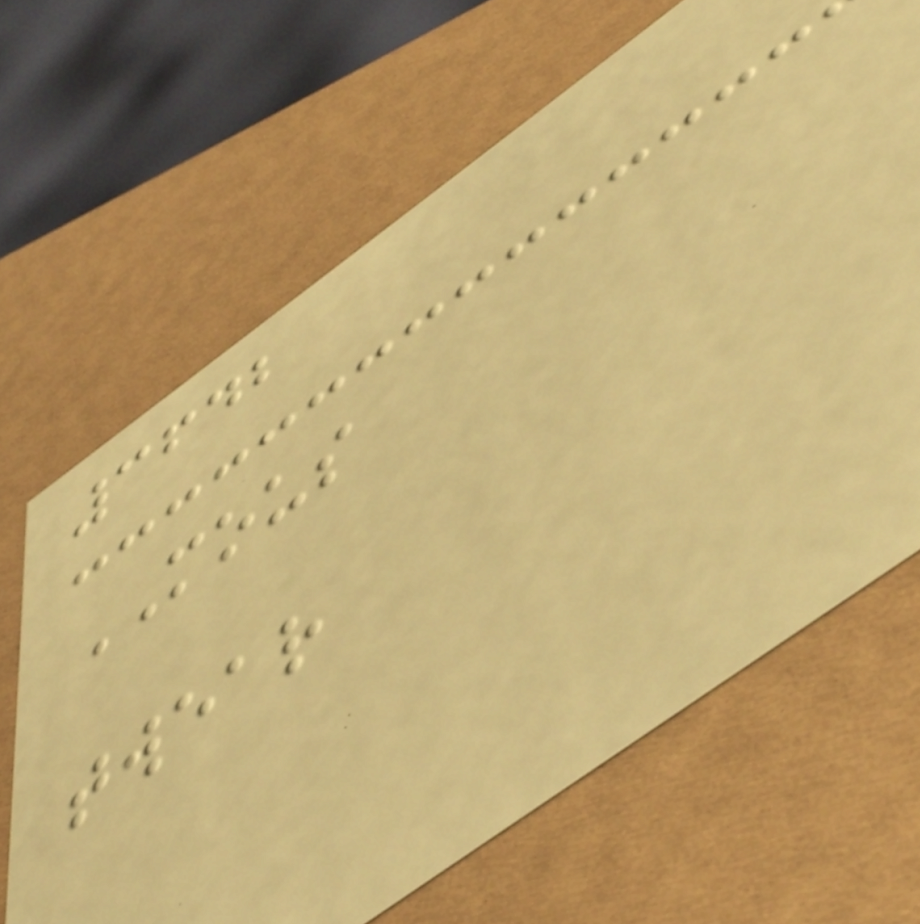3642
MOUS
twear
